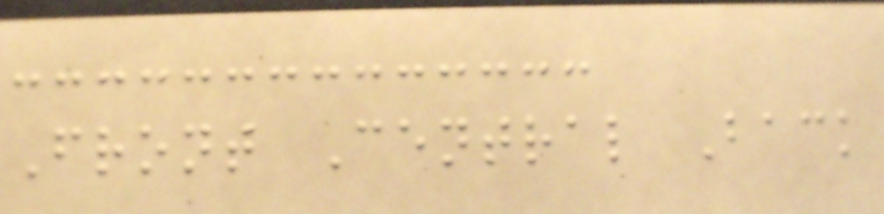Front Central Back
